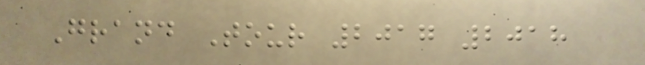Grand Tour 2017 2018
